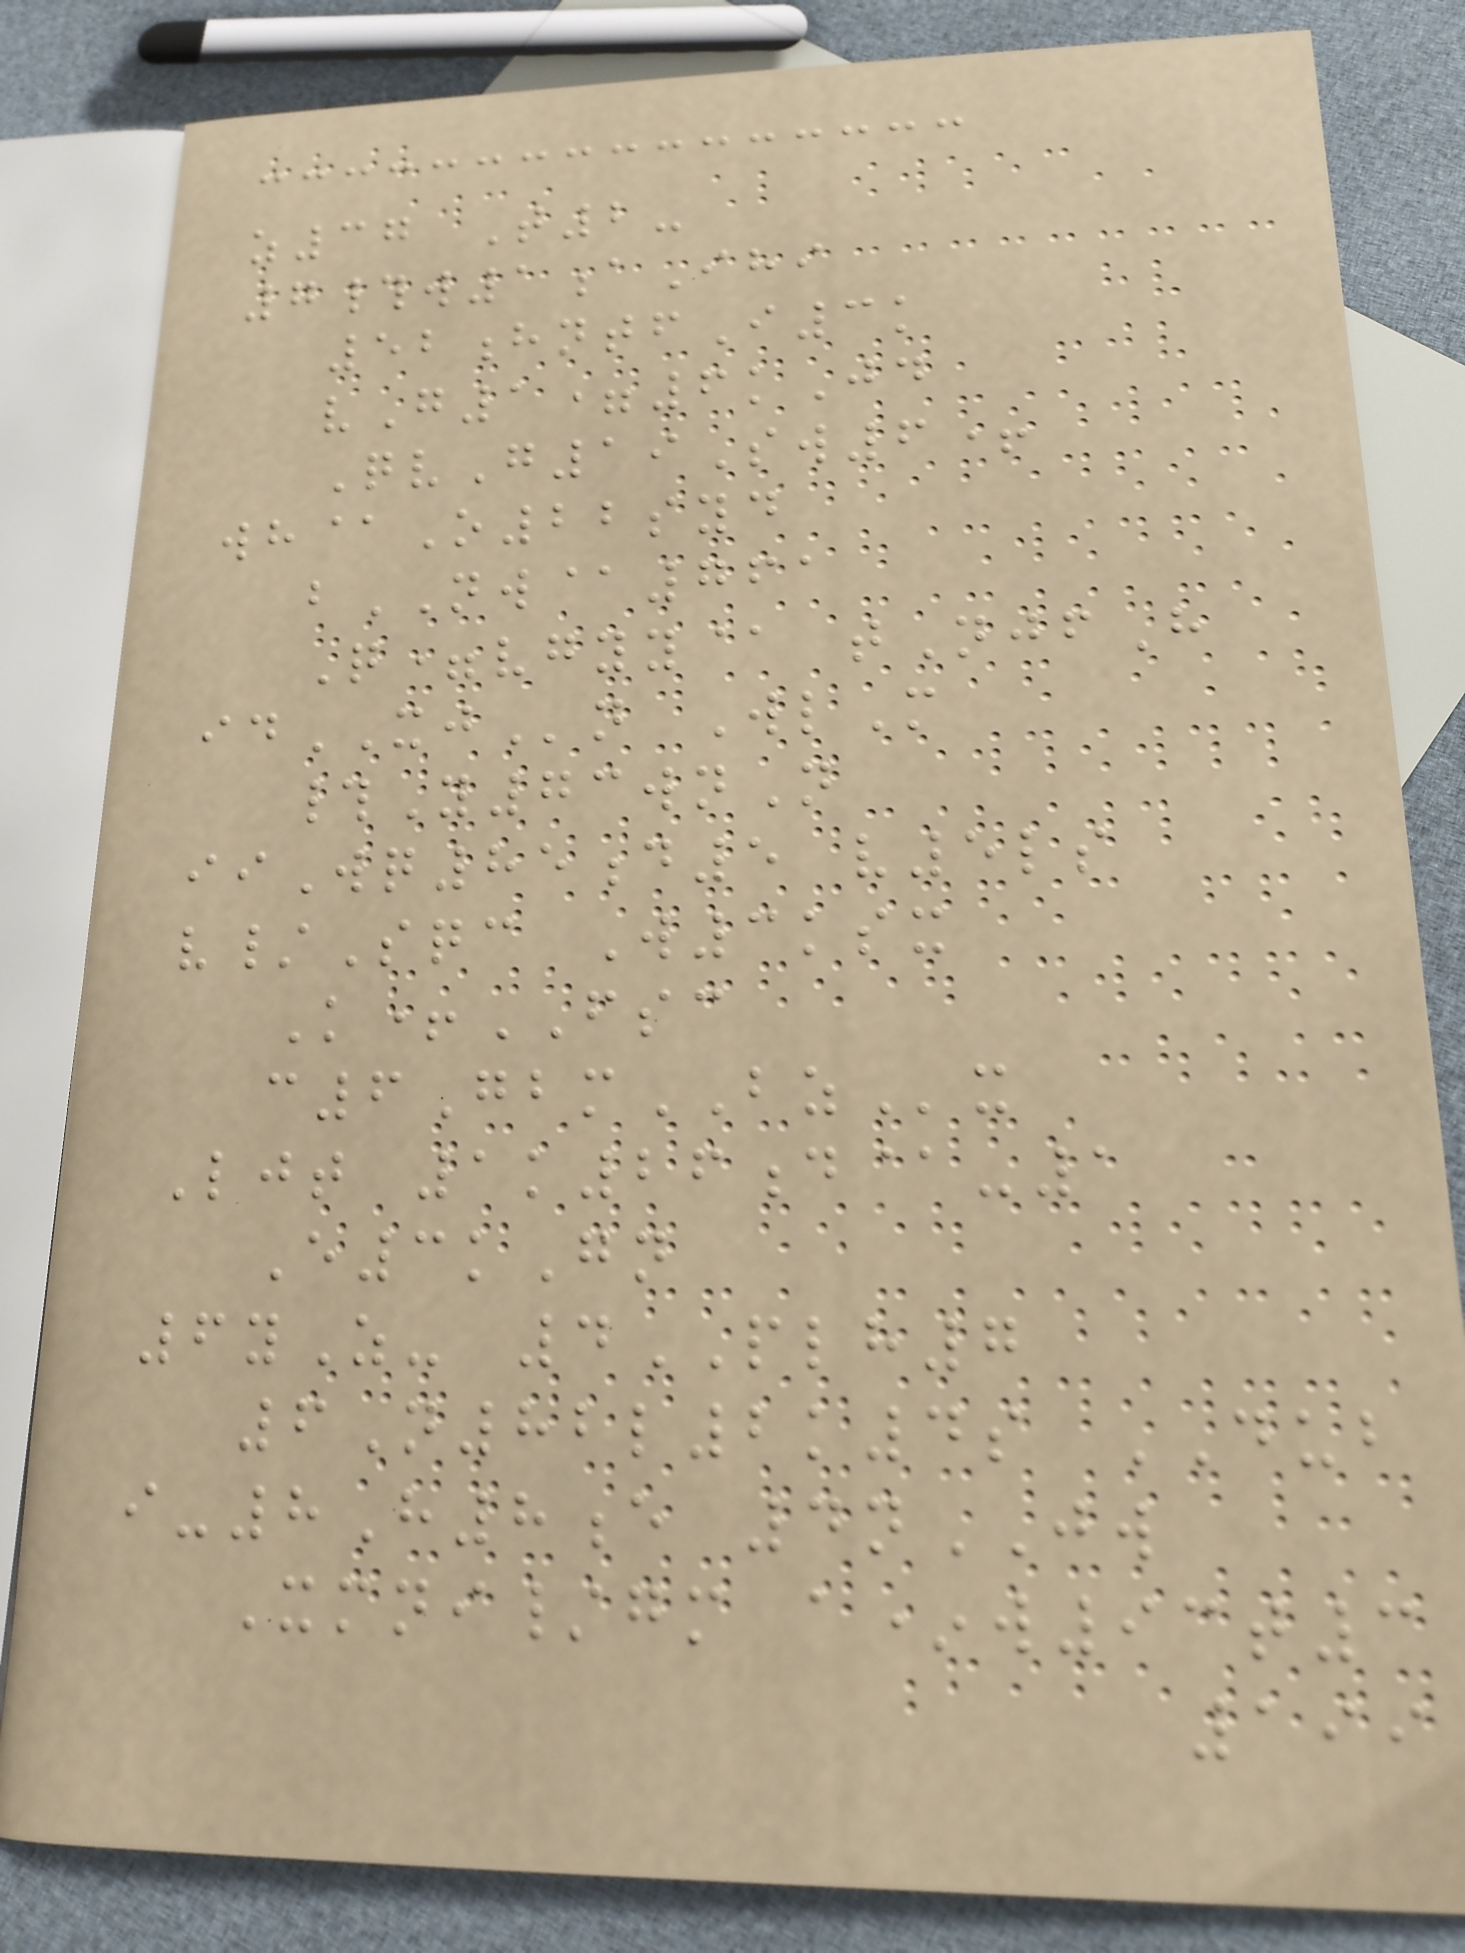z37 T2-
7#w1aIhi
52hntfI3k
vG1=6kJd
QvG19Sw6+
wh@O22syd
bNW@761
Q=vgyy@ tNjfH
idXJn WlM
#Y73wnN
iiWq85d5 v5ls
v/Sqc W3ksx
K+FSC
c6GbmBZx
Ljt 1k26d@-1
E3kGn
6yZ- 4PLH7
6N82l2k4s DUB
i-8H8e 4nJW
Xmni/gm a*w93t3
199
